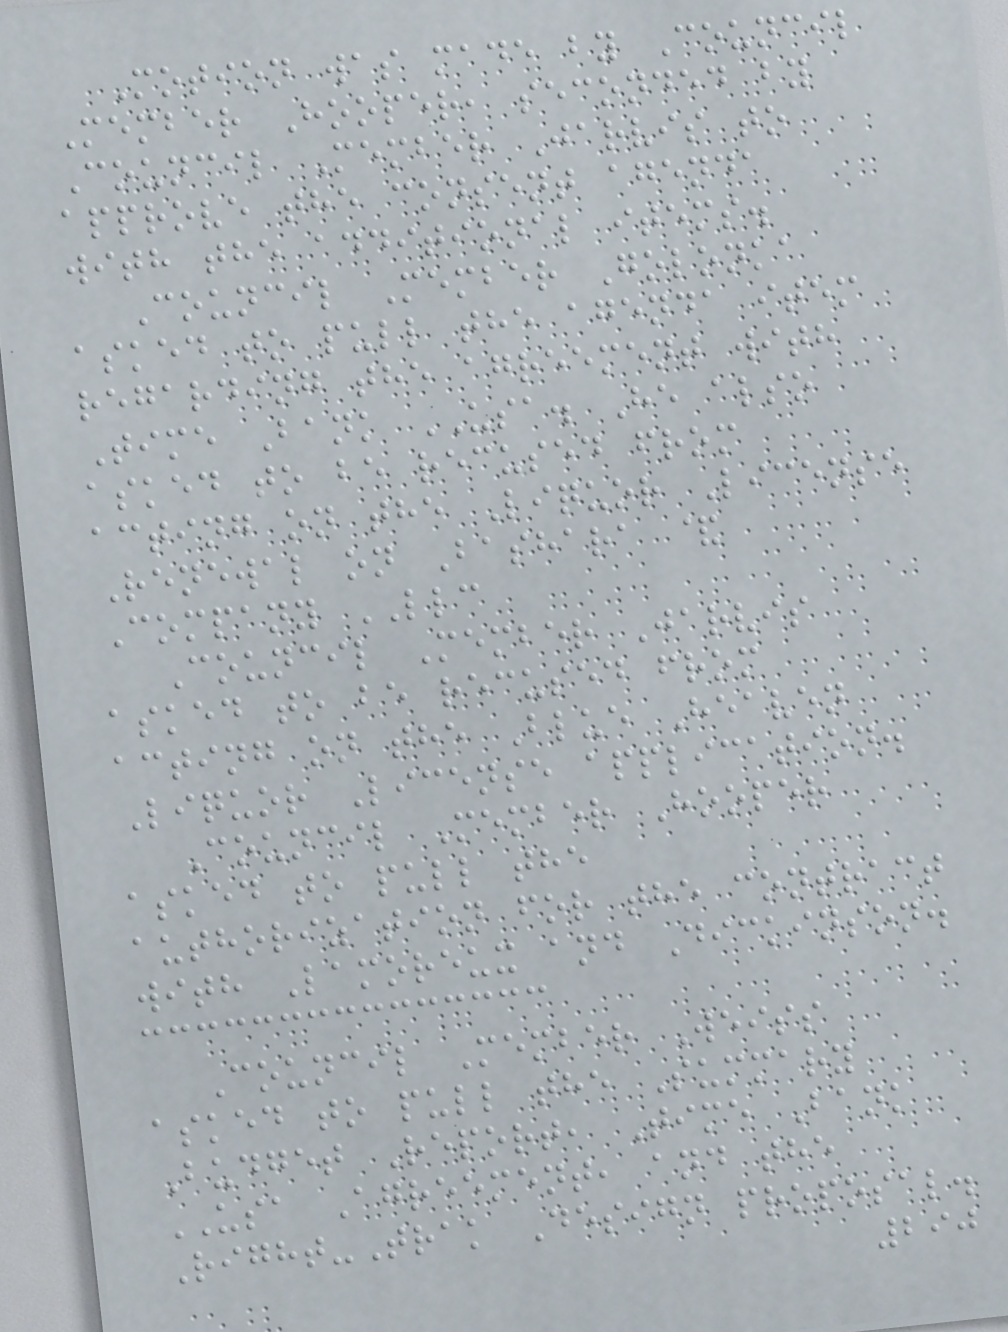Motion was made by Council
Member Hooper, seconded by
Council Member Jarvis to
approve the consent agenda
with the additional items.
Council Member Golonka
asked to pull the agenda item
regarding the agreement with
Time Bank USA. He also
asked to be recused from
acting on the Liquor License
Renewal on Bashara &
Company LLC
Council Member Jarvis
asked to be recused from
acting on the Blue Heaven
Liquor License application.
Council Member Hooper
asked to pull the
authorization for the contract
with Lamoreux and Dickinson.
Council Member Weiss
asked to pull the Summary
Budget Report, Time Bank
USA Agreement, and the
Right-Trak Design proposal.
290
